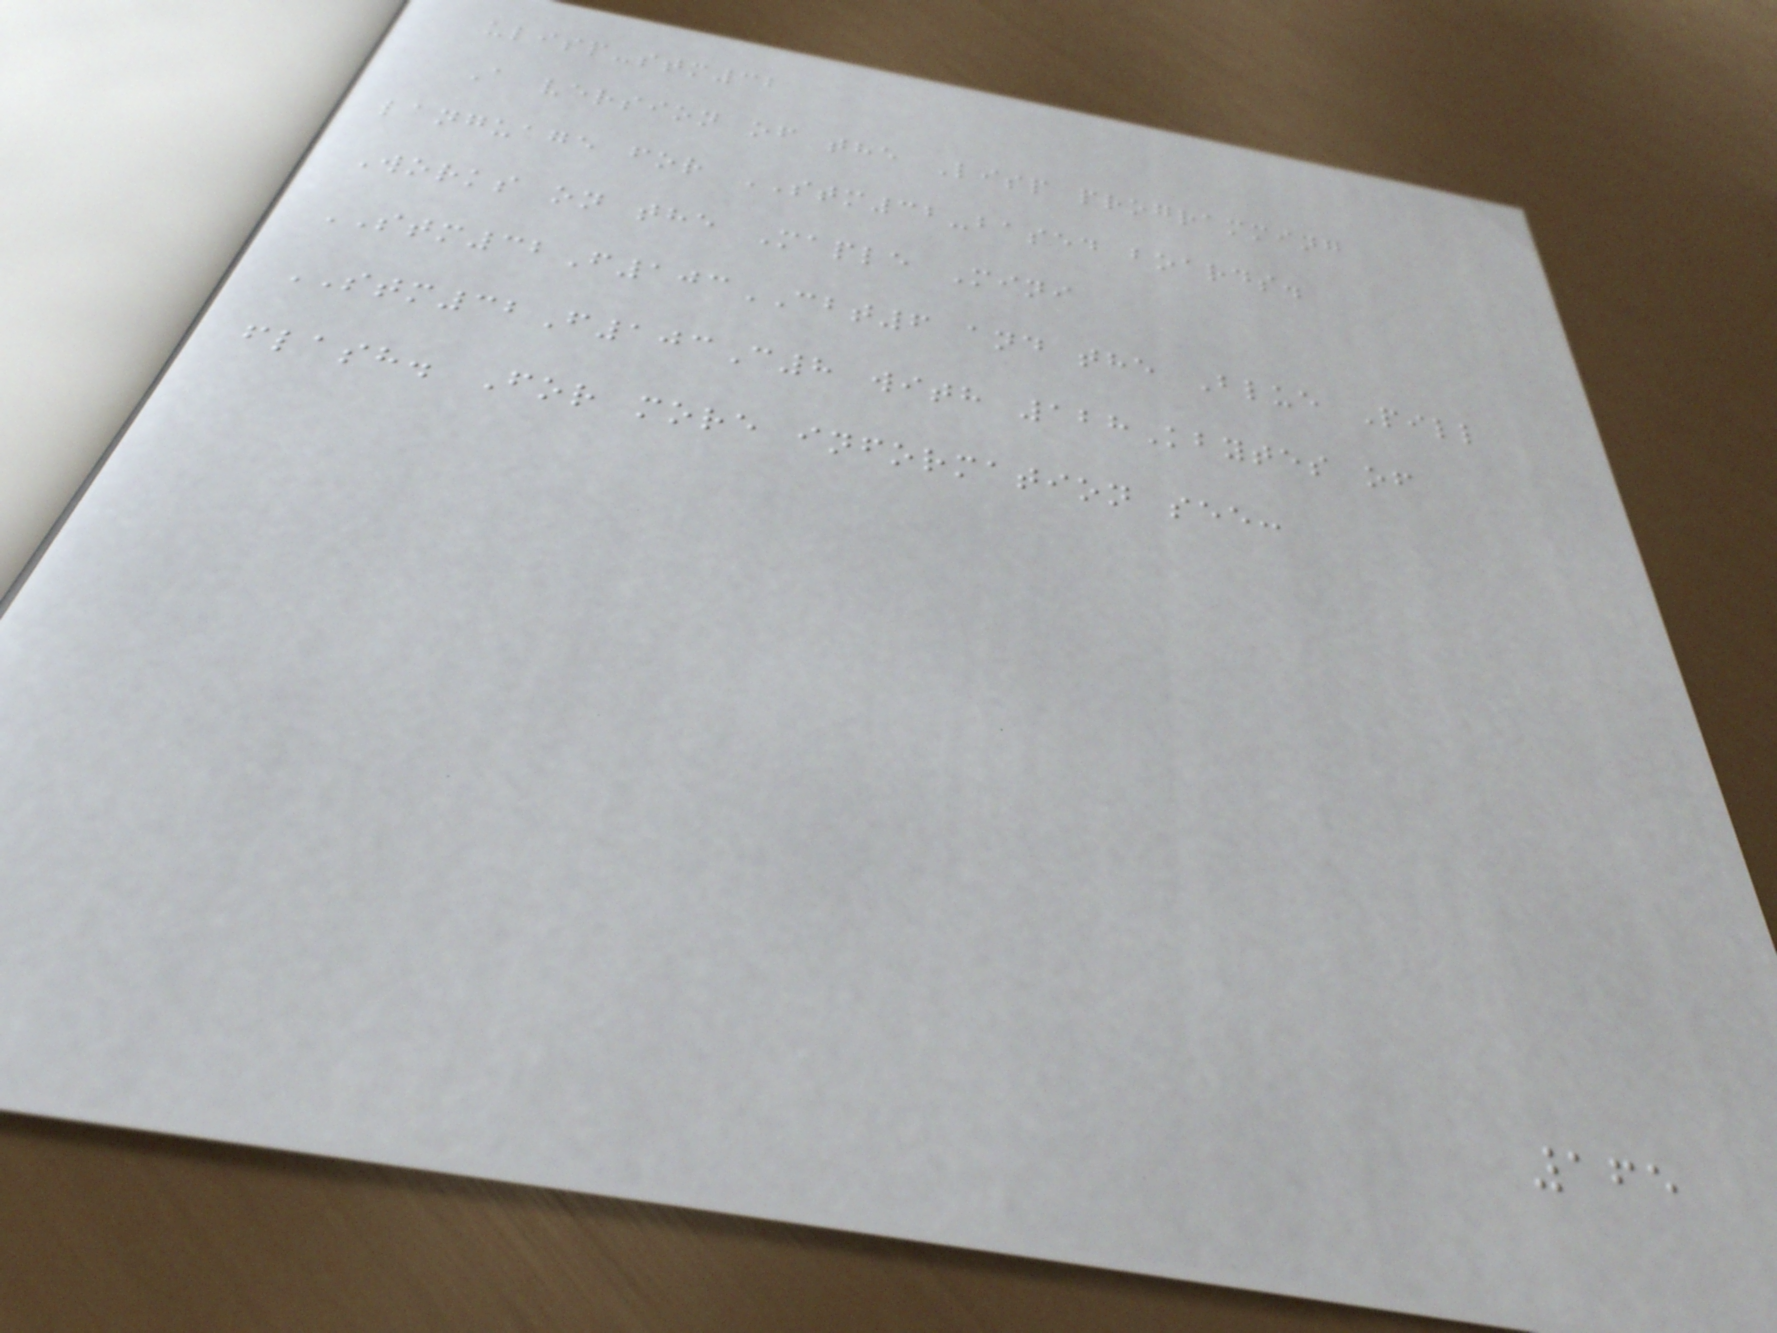ulisp-stm32
A version of the Lisp programming
language for STM32-based boards.
Works on the Maple Mini
STM32F103CBT6 and the Blue Pill
STM32F103C8 with 128Kbytes of
flash. For more information see:
165
